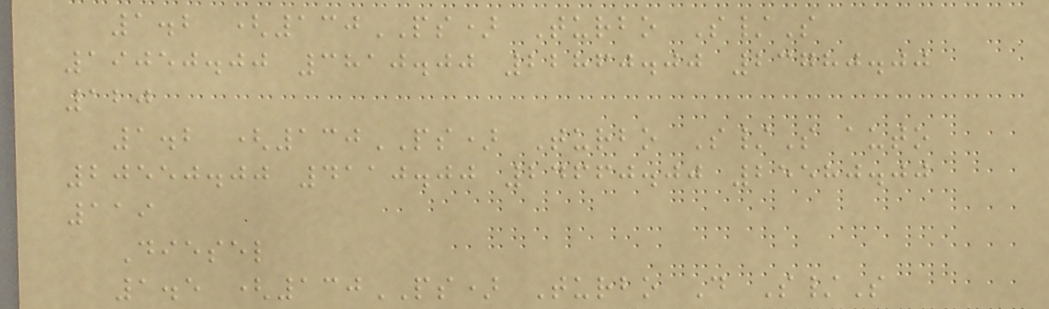1.2 (130PS) Turbo S/S
19050.00 3810.00 22860.00 23780.00
120
1.2 (130PS) Turbo S/S auto
20550.00 4110.00 24660.00 25580.00
119
Diesel
1.5 (130PS) Turbo D S/S
